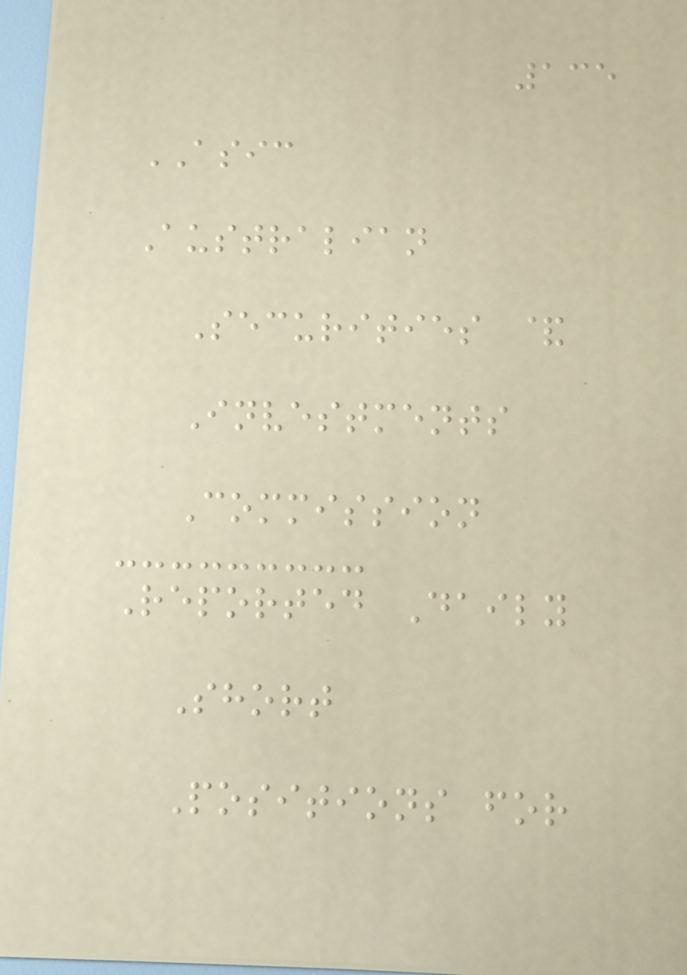135
ASIC
Australian
Securities &
Investments
Commission
Reported Daily
Short
Positions for
